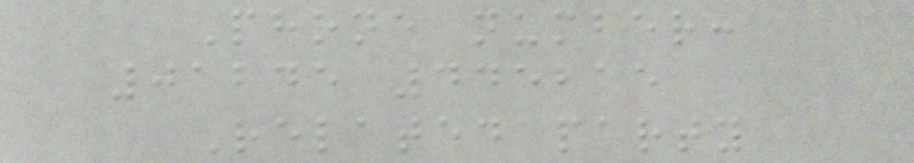Phone number:
01245 445215
Related party
